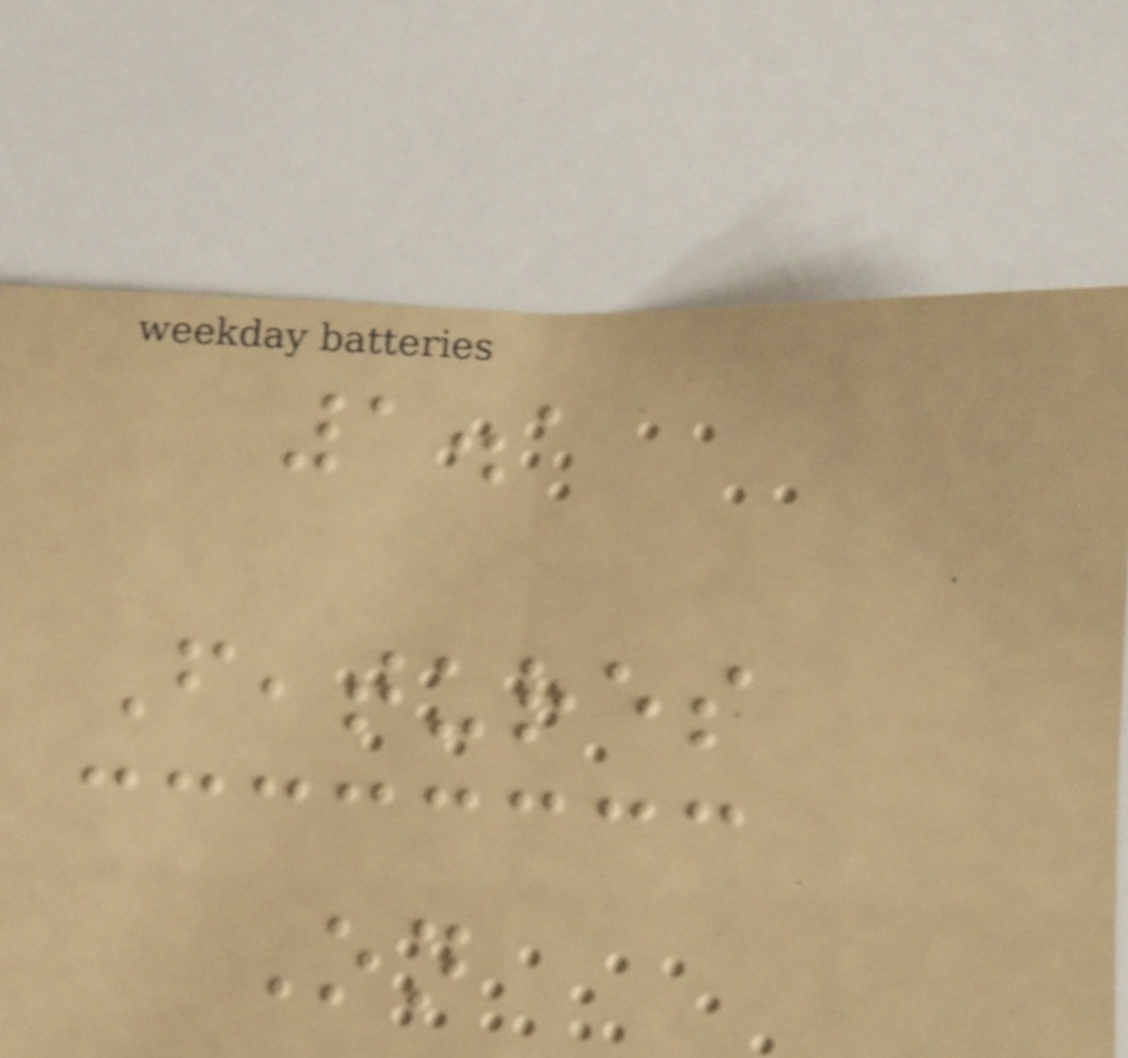1.1
Features
On
